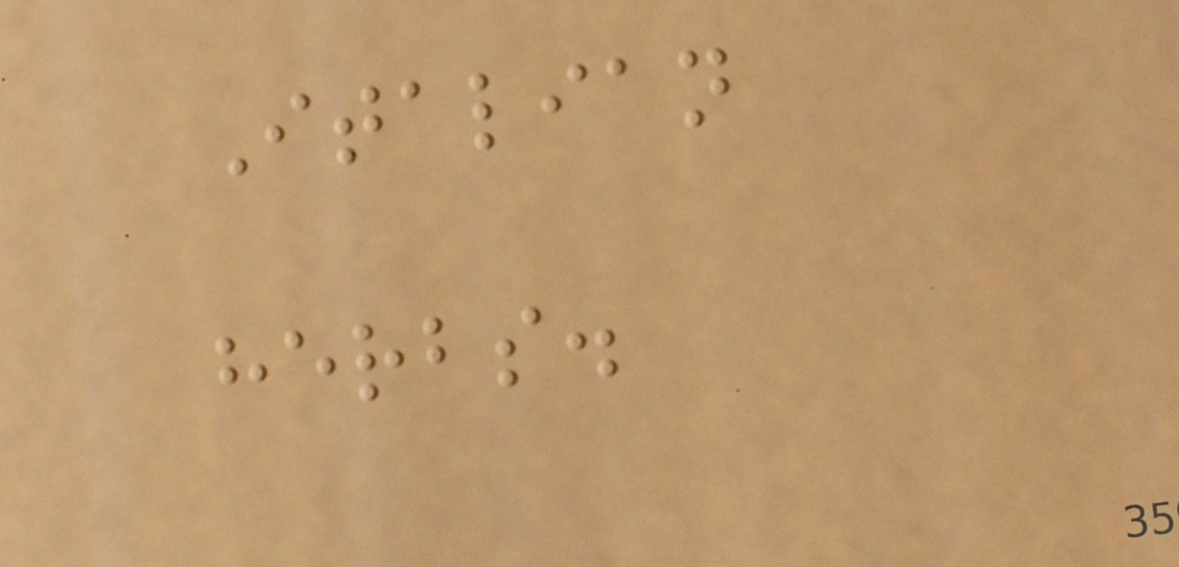Italian
herbs.
